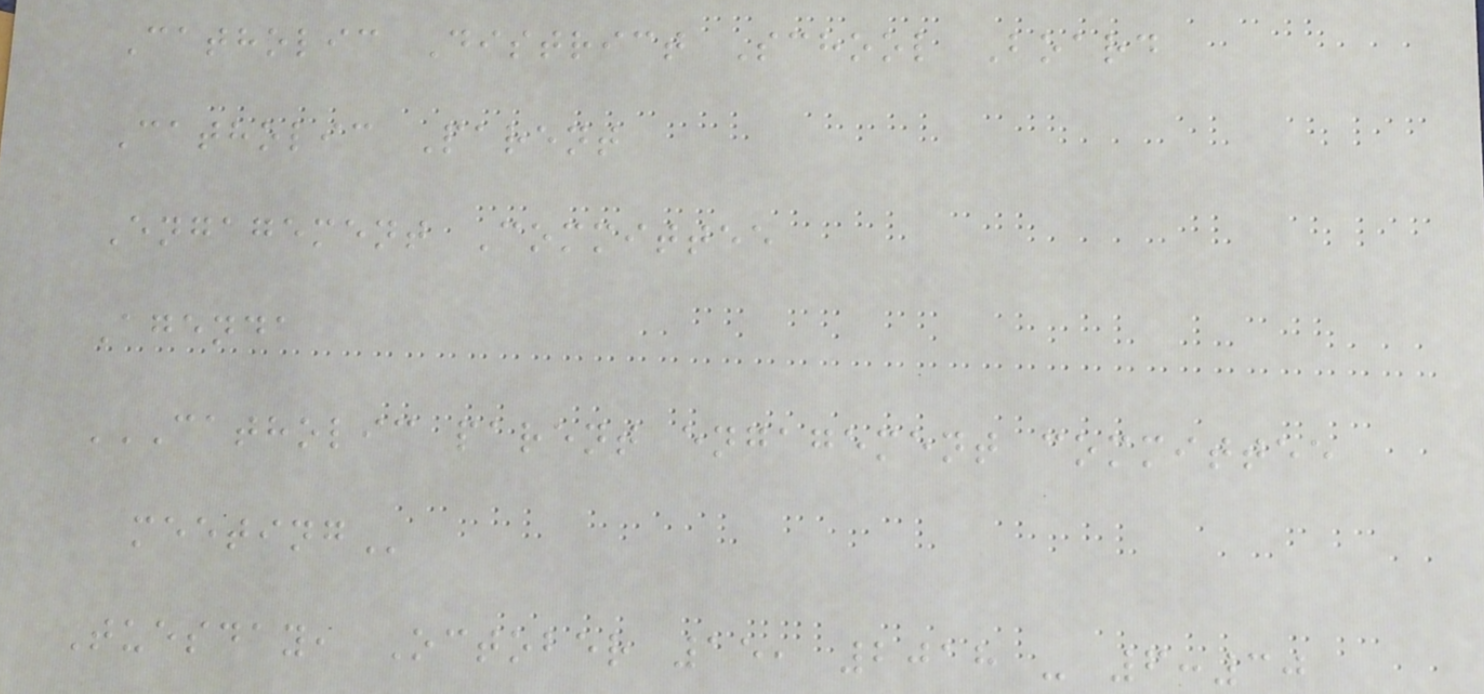Catholic District School Board
Catholic Parent
Engagement Committee
Agenda
CATHOLIC PARENT ENGAGEMENT COMMITTEE
MEETING
Tuesday, October 15, 2018 - 6:30
